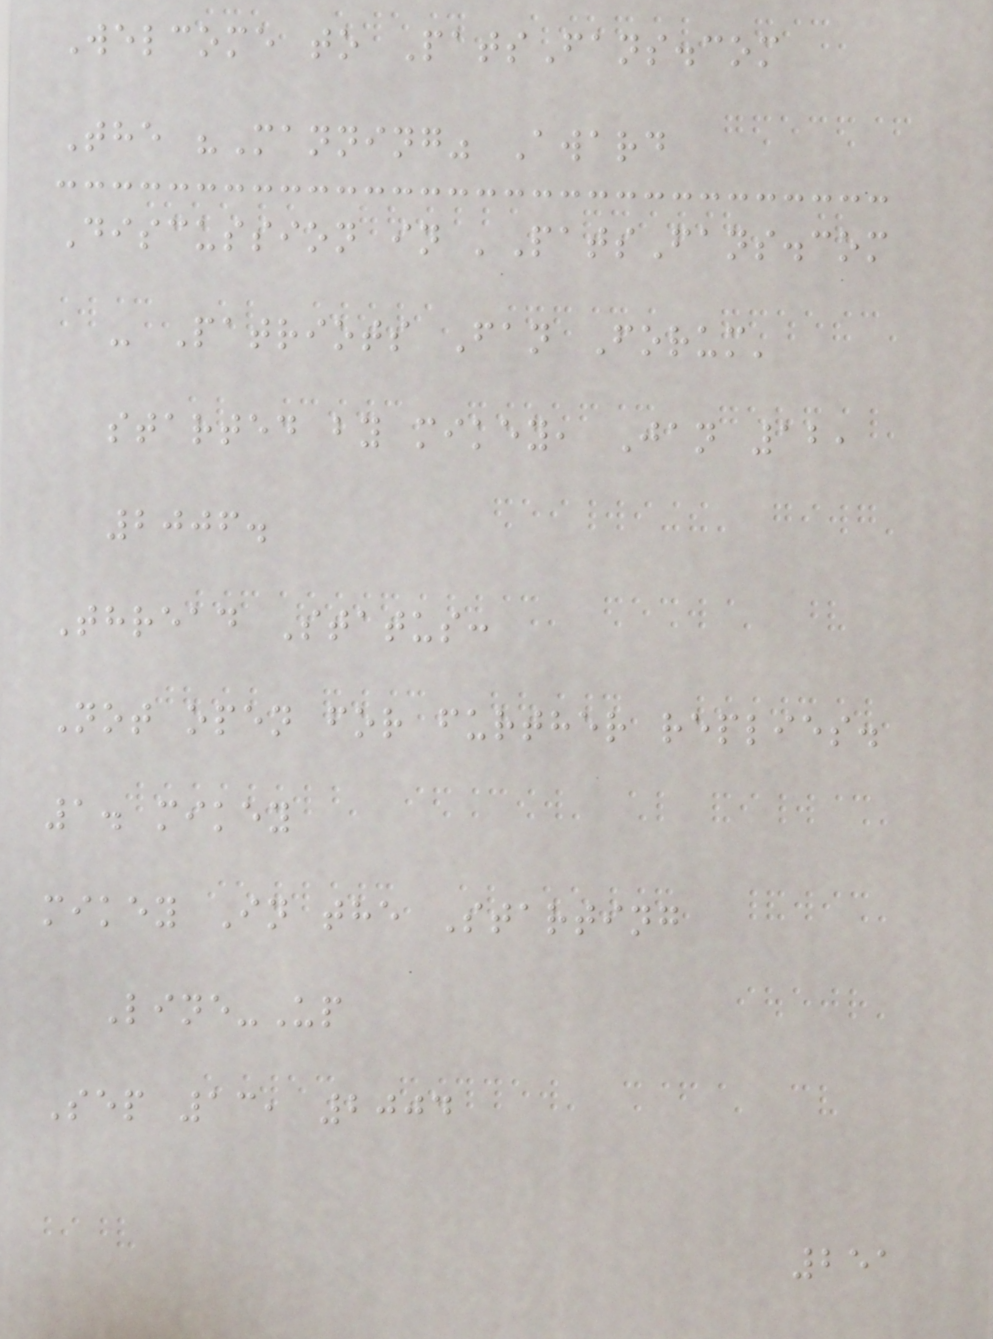Welcome to PatsFans.com
The "Manning" Award
Discussion in 'PatsFans.com
- Patriots Fan Forum'
started by mikey, Jan 12,
2006.
Thread Status:
Not open for further replies.
1. mikey
mikey In the Starting
Line-Up
Sep 13, 2004
251
